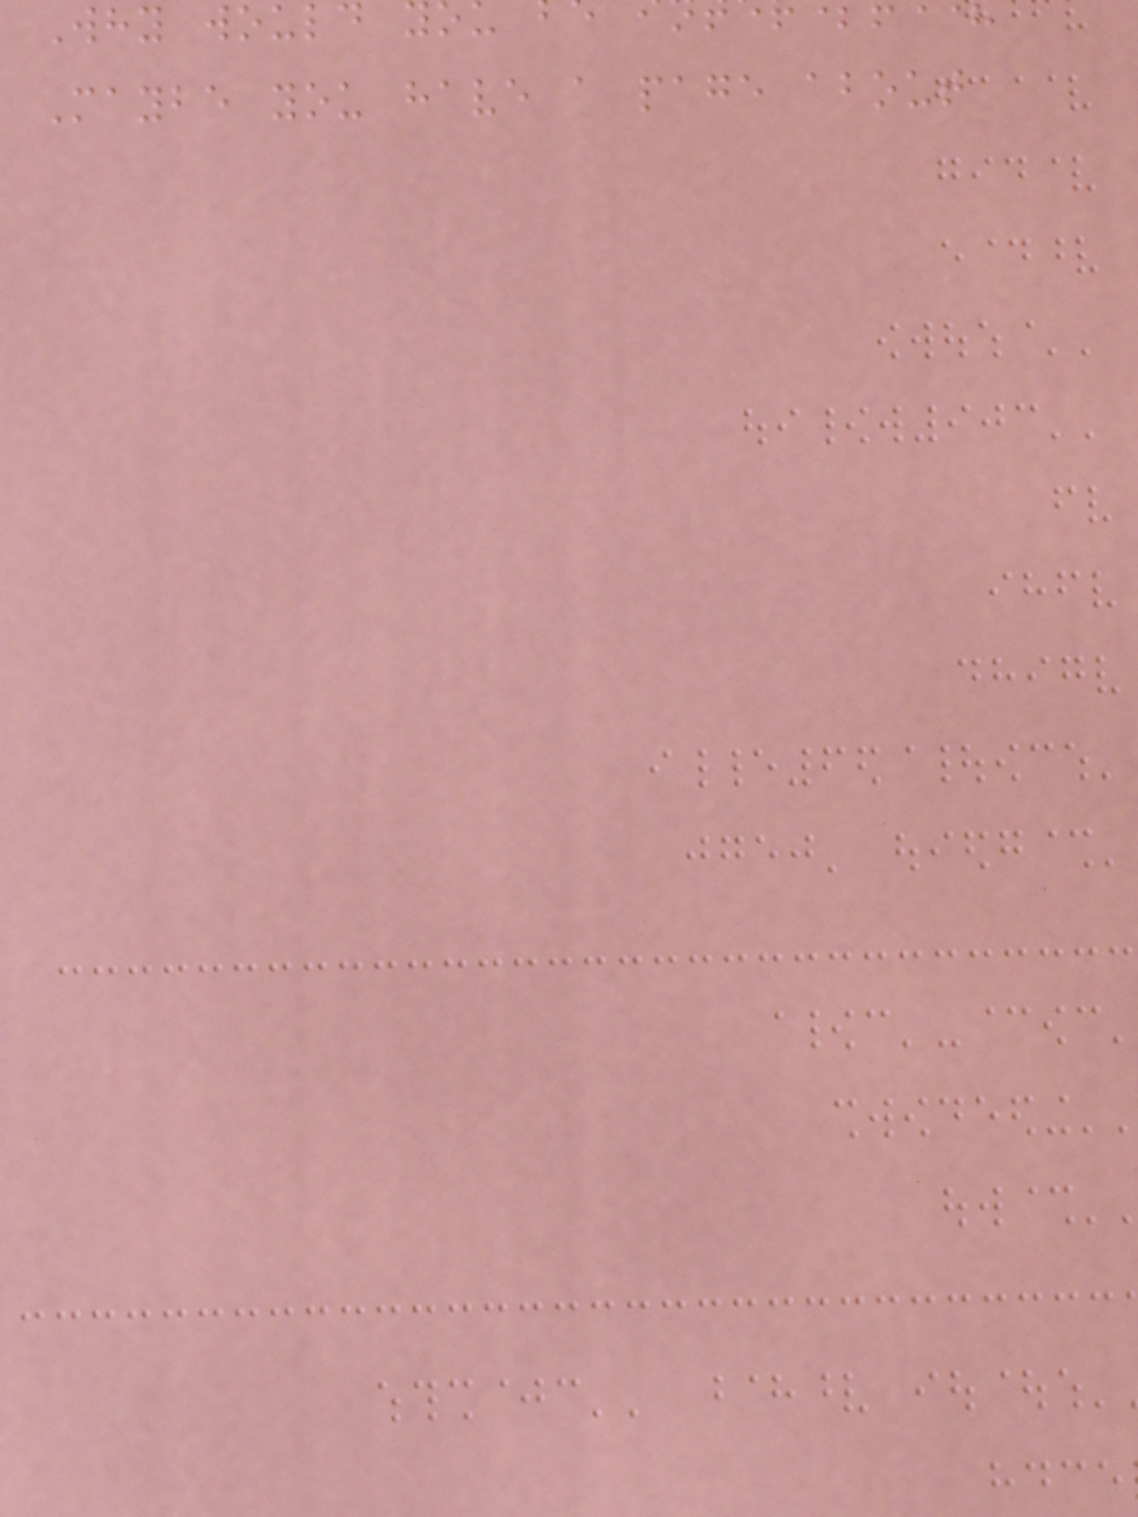Why would
Maybe you have a page about
